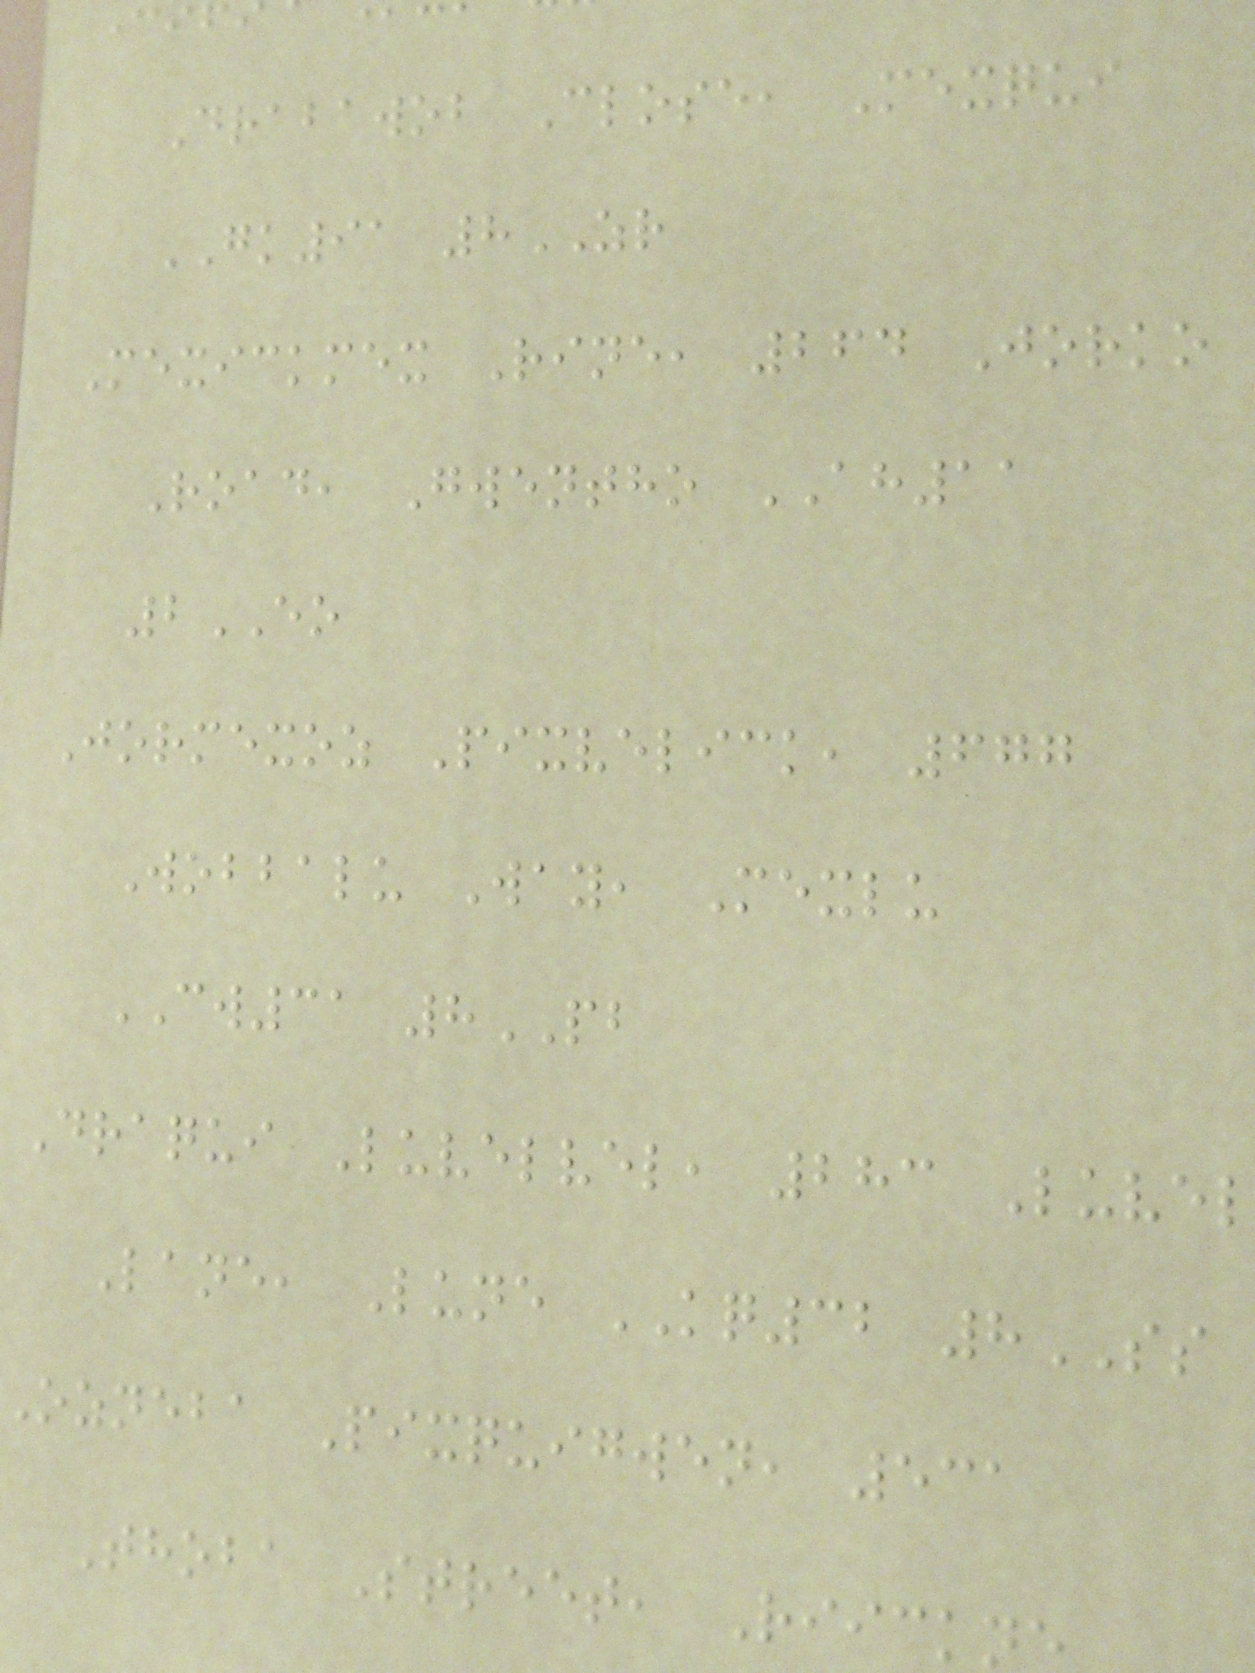Drabawob Close, Mexqui
GK91 8ZR
Mexickmex Rine, 264 Jorko
Road, Gwentho AH11
2EO
Jormexoz Pixvelick, 677
Wobbalu Way, Mexlu
CW31 8PB
Draqui Luvelvel, 283 Luvel
Lane, Lune KQ32 8SS
ozneba Pixquigwen, 531
Thoba Street, Riickn
